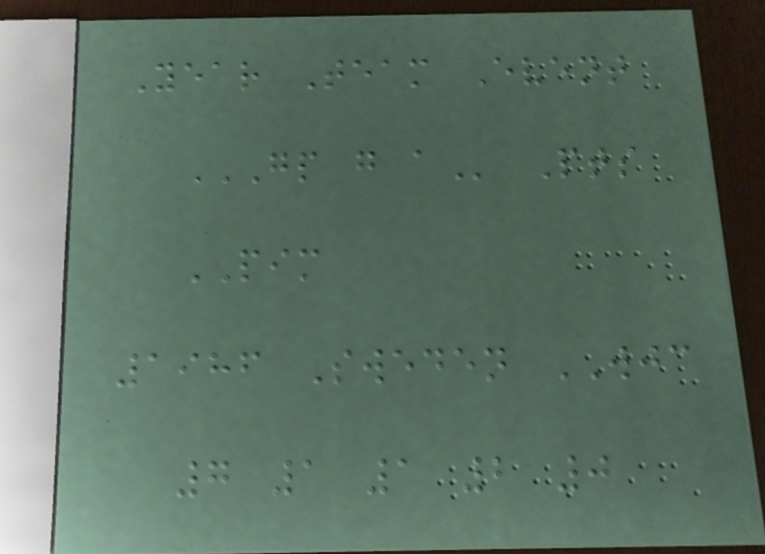Year Team Event
GP G A Pts
PIM
1986 Sweden WJC
7 1 1 2 0
